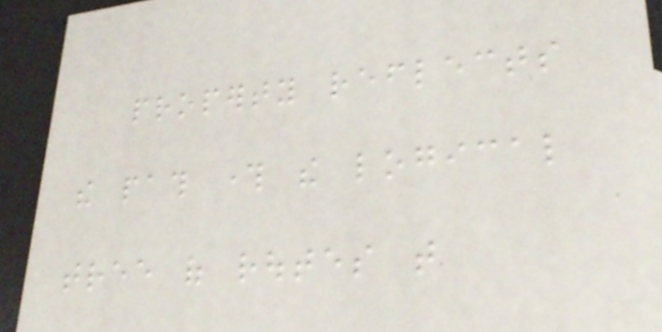property reflects
the path through the logical
tree of routes that
